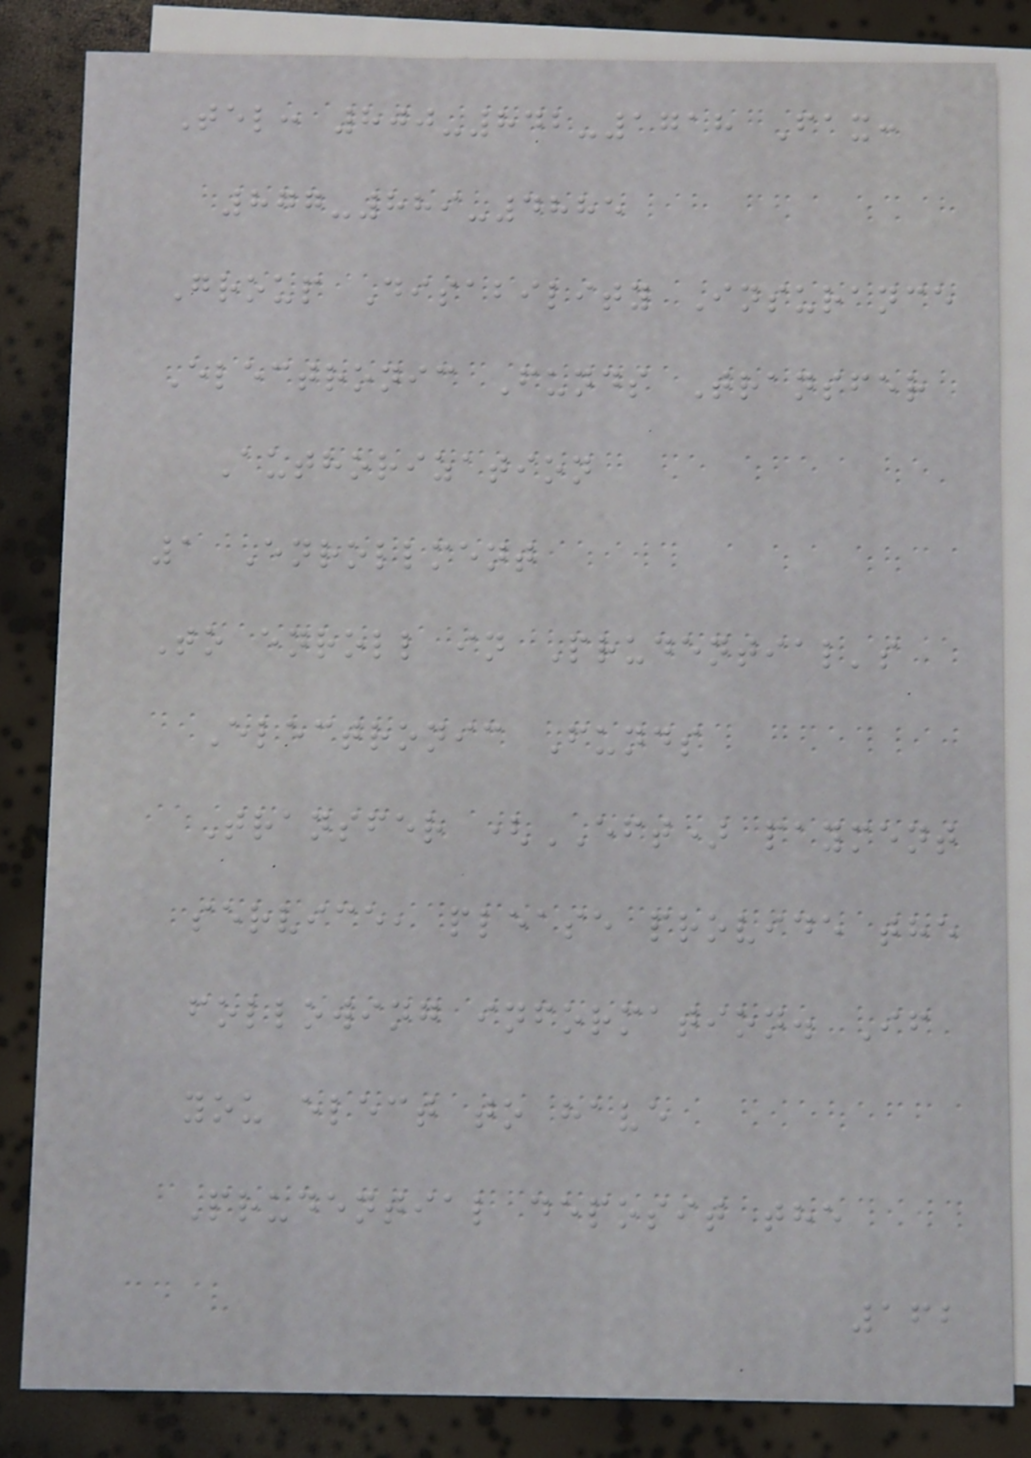Tel: 800-842-1718 Fax:
877-889-4885
Group Disability Insurance
Electronic Funds Transfer
Authorization
1 Enrollment
To enroll in Prudential's
Electronic Funds
Transfer (EFT) payment
service, please provide the
following information. If
you elect to have
Prudential deposit the
162
